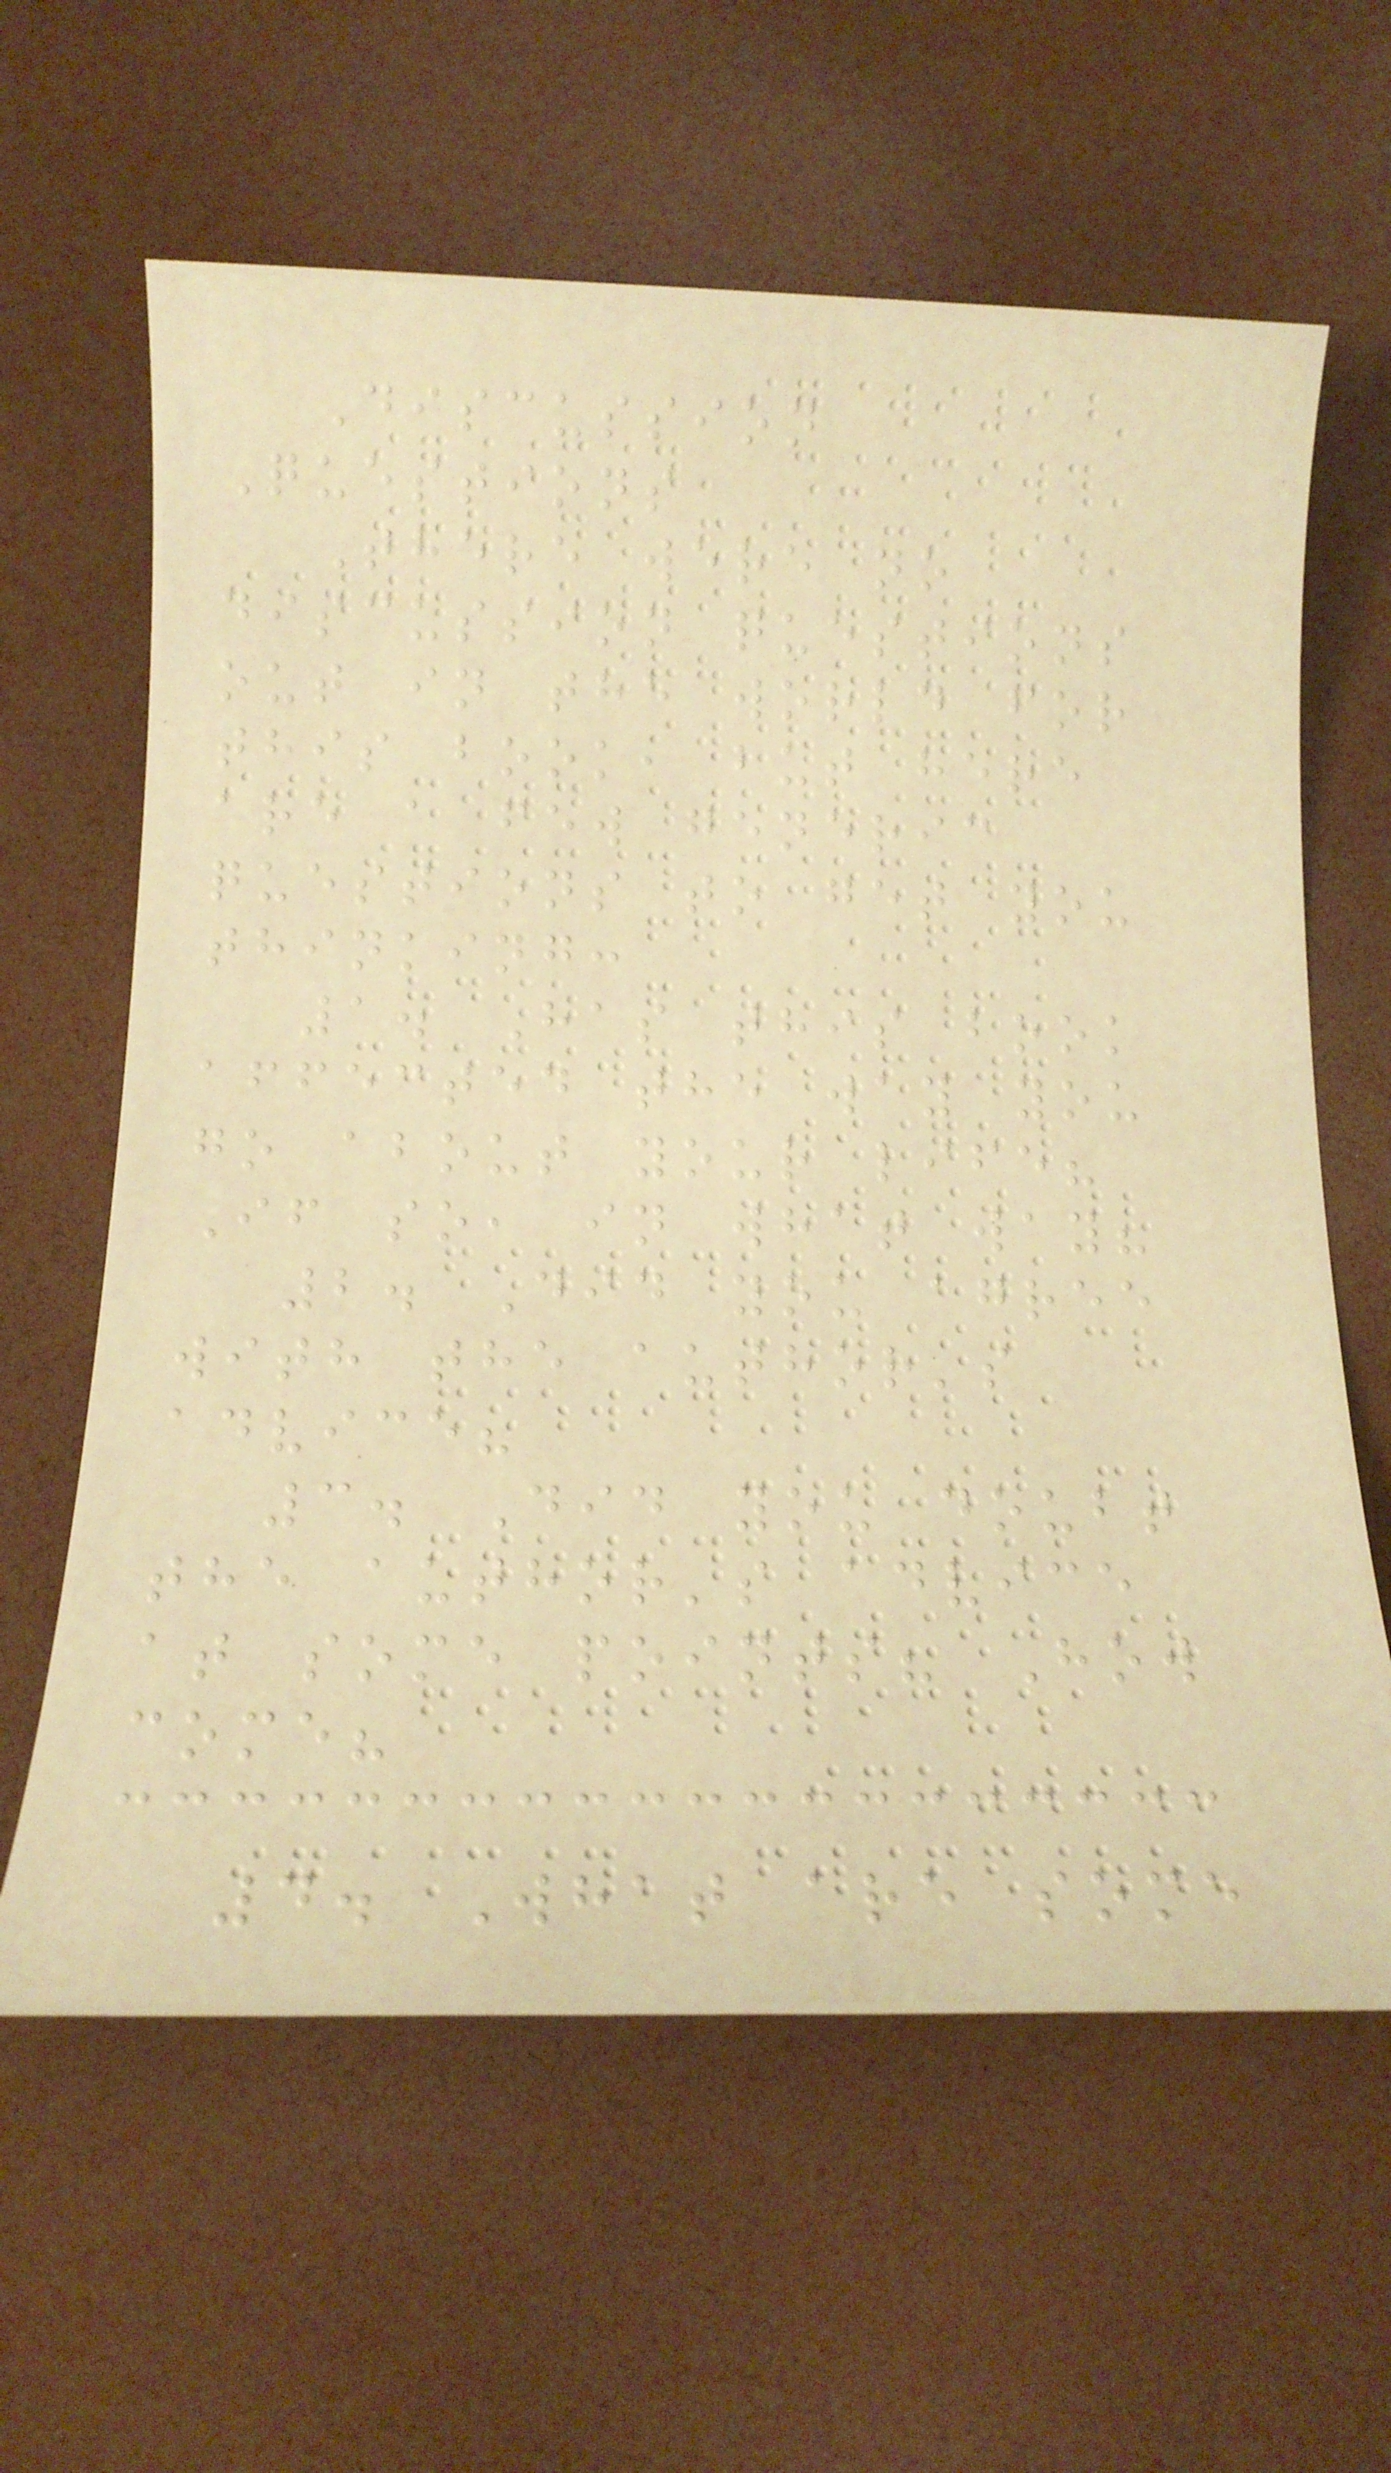Discussion
Questions
There were no
discussion questions
out in the world for
this book, but here
are a few generic
questions to get you
thinking:
1. Has this book
affected the way you
go about your life?
If so, in what way?
2. Did you agree
with the author's
advice?
3. Did you doubt
the author's advice
at some points? How
come?
4. What are some
